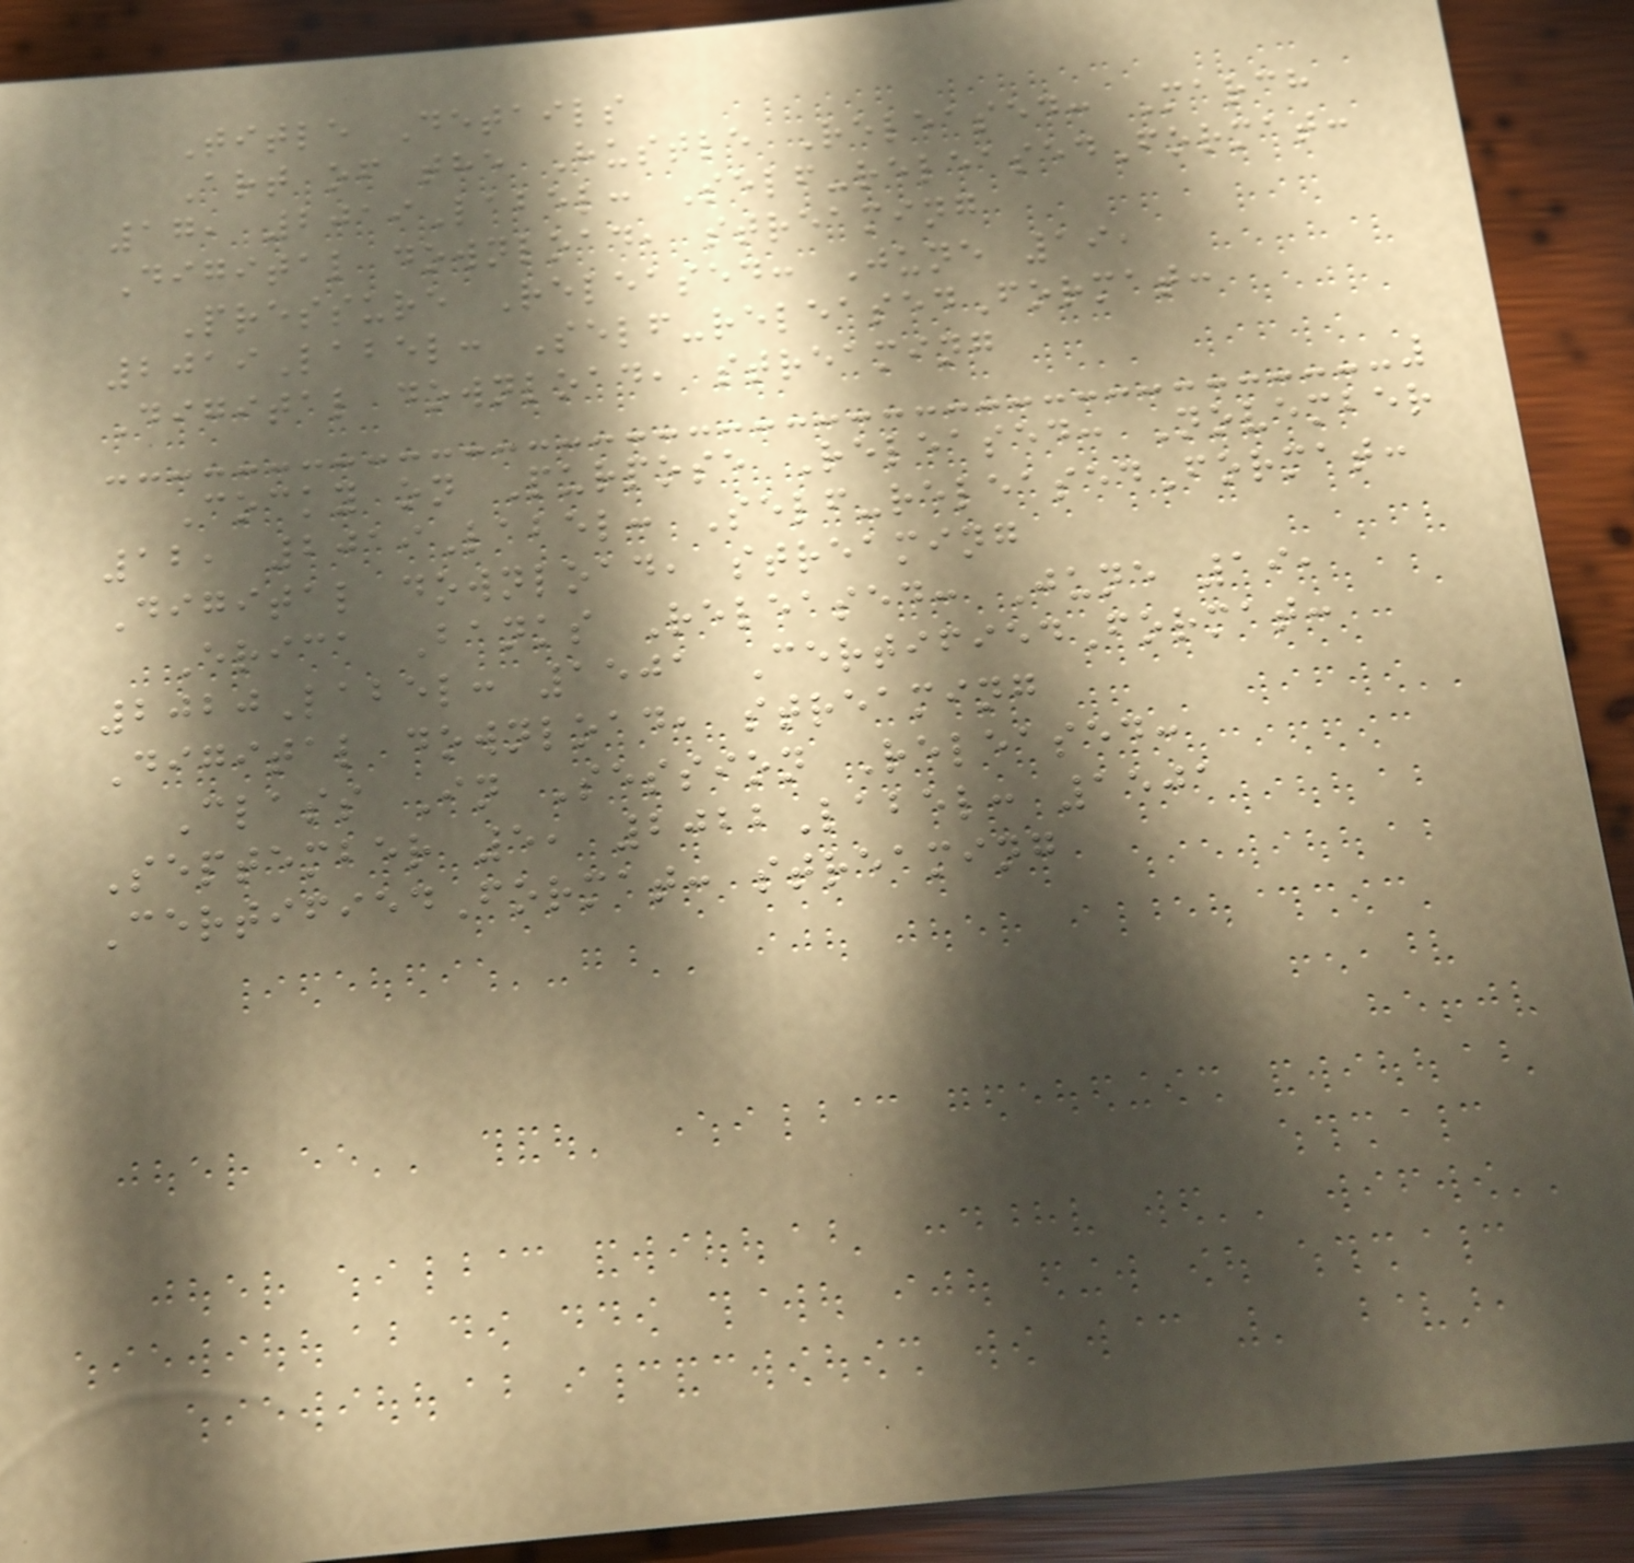Title Details
Art of the Hustle Released: March
17, 2019Label: Self-releasedFormat:
Digital download, streaming
Pressure Released: June 19,
2019Label: Self-releasedFormat:
Digital download, streaming
Cocky on Purpose Released: November
12, 2019Label: Self-releasedFormat:
Digital download, streaming
Erica Banks Released: June 19,
2020Label: 1501 CertifiedFormat:
Digital download, streaming
Class In Session Released:
September 5, 2022Label: 1501
CertifiedFormat: streaming
